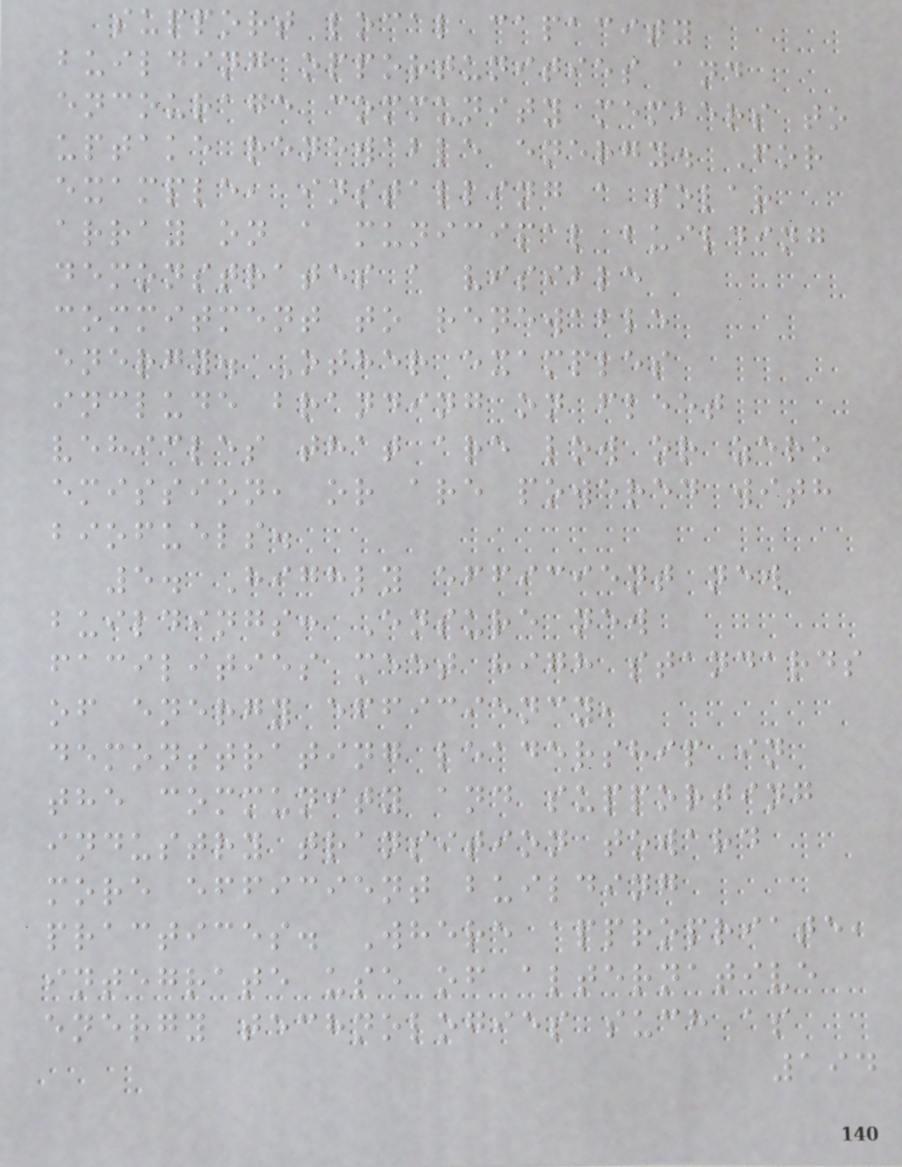support local capacity
building opportunities and
encourage community members to
uptake renewable energy. For
example, installing a solar
array on a municipal building
demonstrates a visible
commitment to renewable
energy. Other examples
include branding on fleet
vehicles that are low or zero
emission, or are powered with
biofuels.
5. Highly efficient new
buildings: Ensure new
facilities meet high standards
of energy efficiency,
demonstrating leadership in
the community and supporting
industry transition toward
more efficient building
practices. Where appropriate,
integrate use of alternative
energy technologies such as
194
